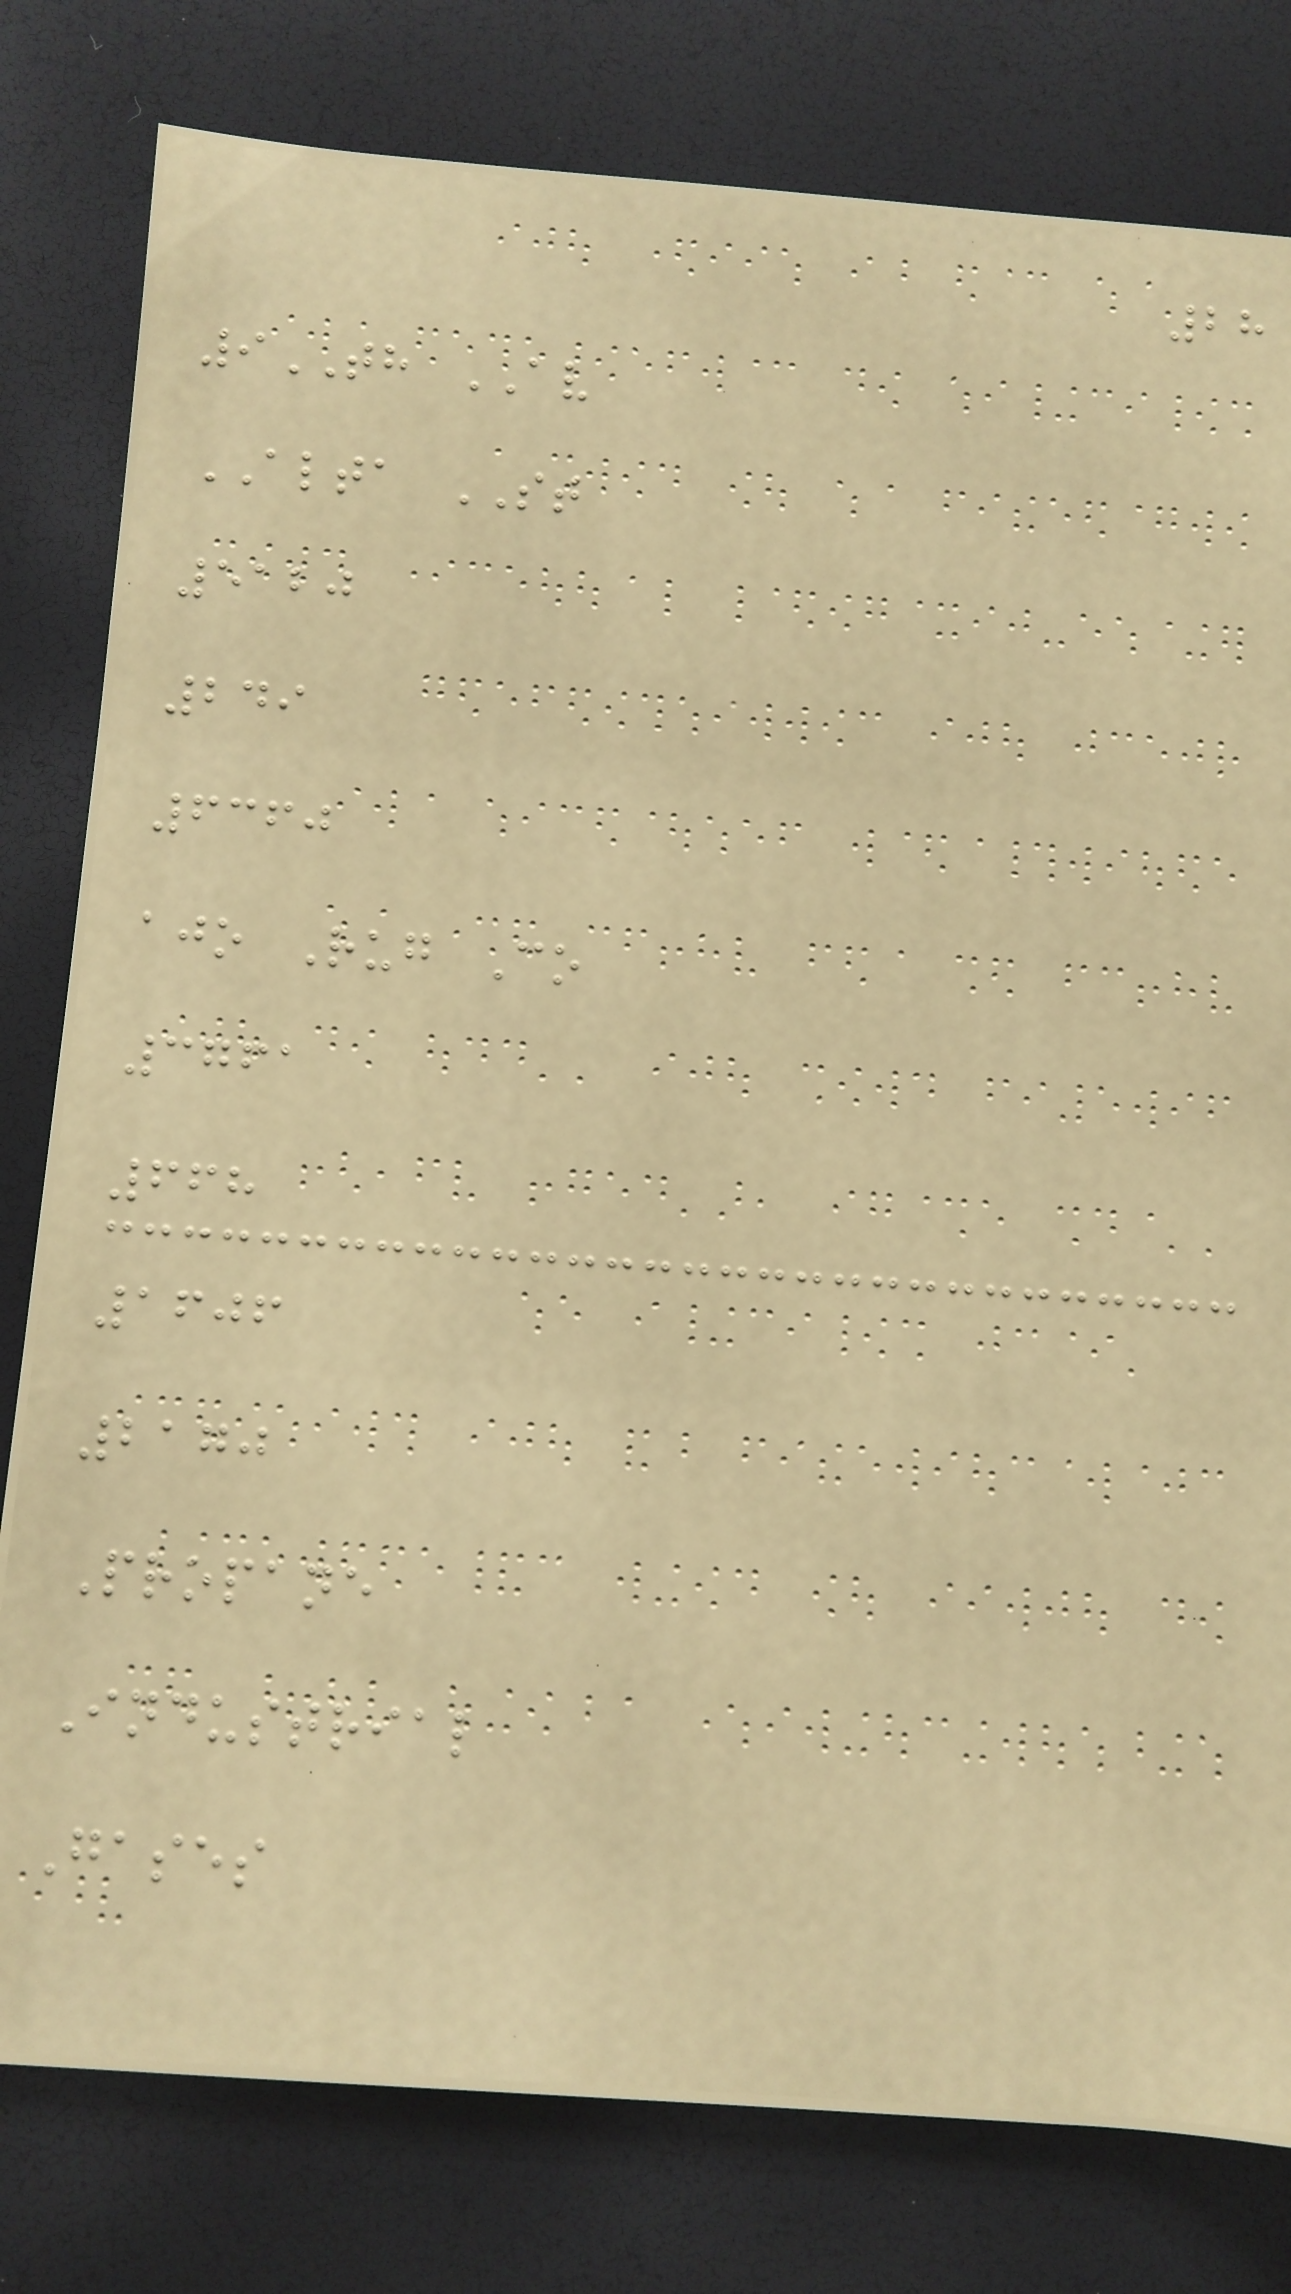28
9TH AV
ALTA ST
5120
249
6360
ajo Rug Co
3761
668
1606
2170
Propane
Industrial
Gases
